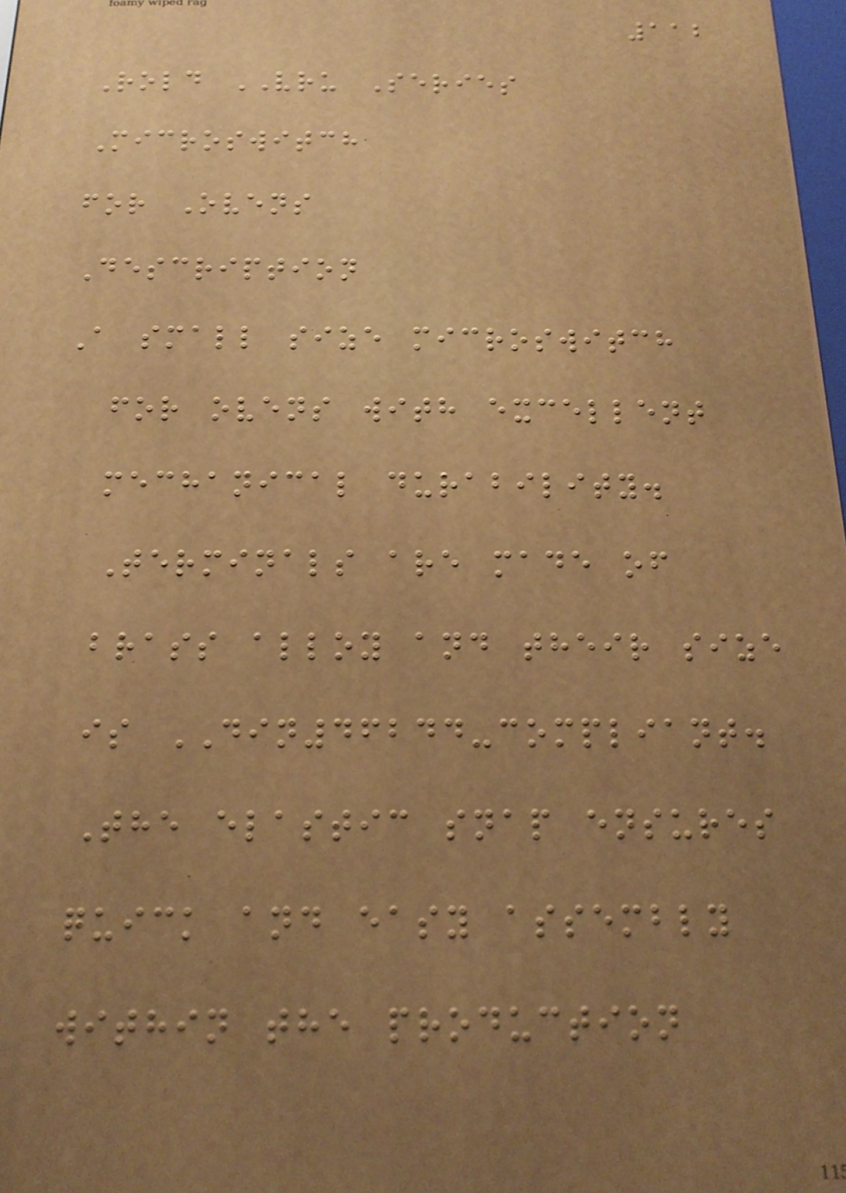112
Rold VRU Series
Microswitch
for Ovens
Description
A small size microswitch
for ovens with excellent
mechanical durability.
Terminals are made of
brass alloy and their size
is DIN46244-compliant.
The elastic snap ensures
quick and easy assembly
within the production
